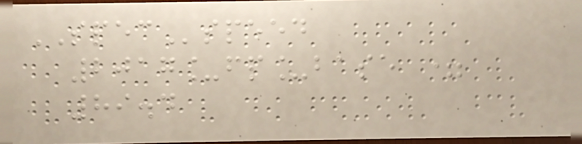SPECspeed
2017_fp_base =
89.4
